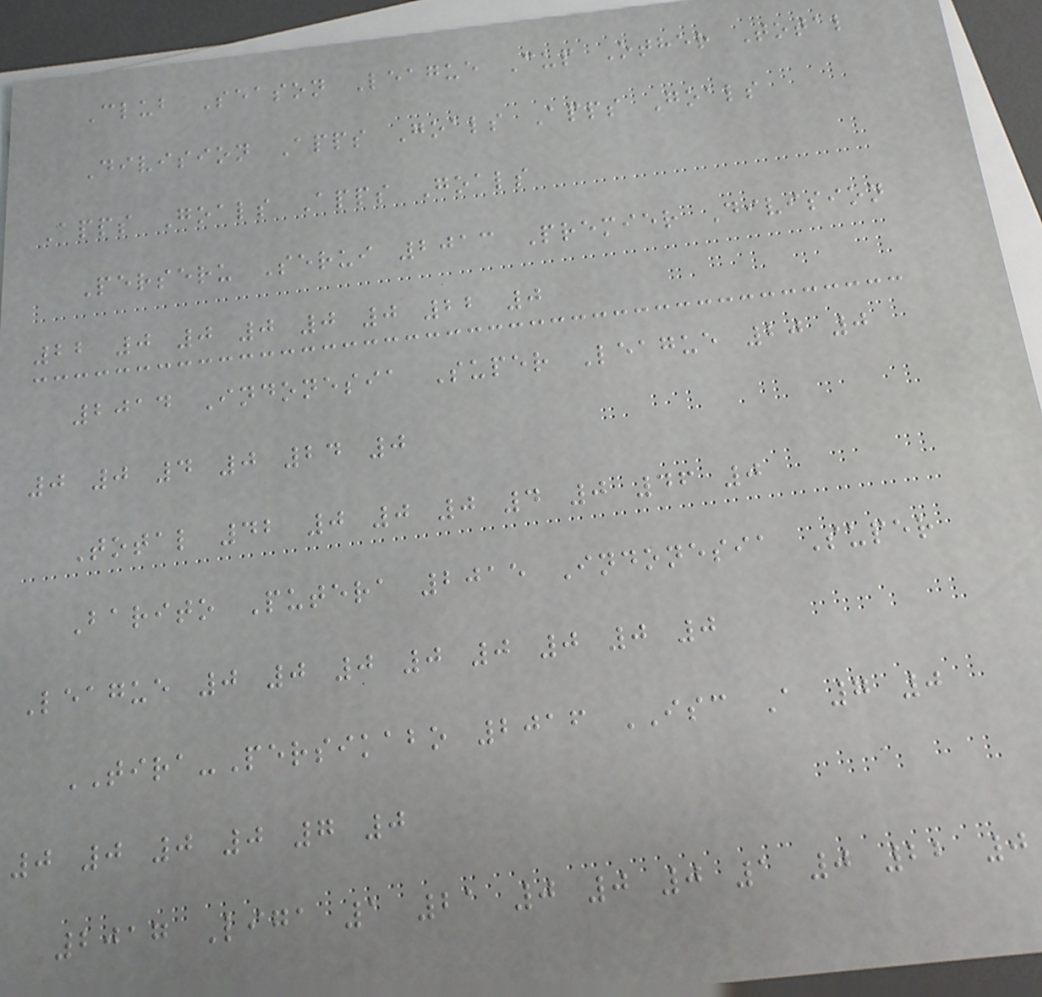Club Season League Cup Other Total
Division Apps Goals Apps Goals
Apps Goals Apps Goals
Perseru Serui 2013 Premier Division
22 0 0 0 0 0 22 0
2014 Indonesia Super League 20 0
0 0 4 0 24 0
Total 42 0 0 0 4 0 46 0
Barito Putera 2015 Indonesia Super
League 0 0 0 0 0 0 0 0
TIRA-Persikabo 2016 ISC A 7 0
0 0 0 0 7 0
2017 Liga 1 21 0 0 0 1 0 22 0
